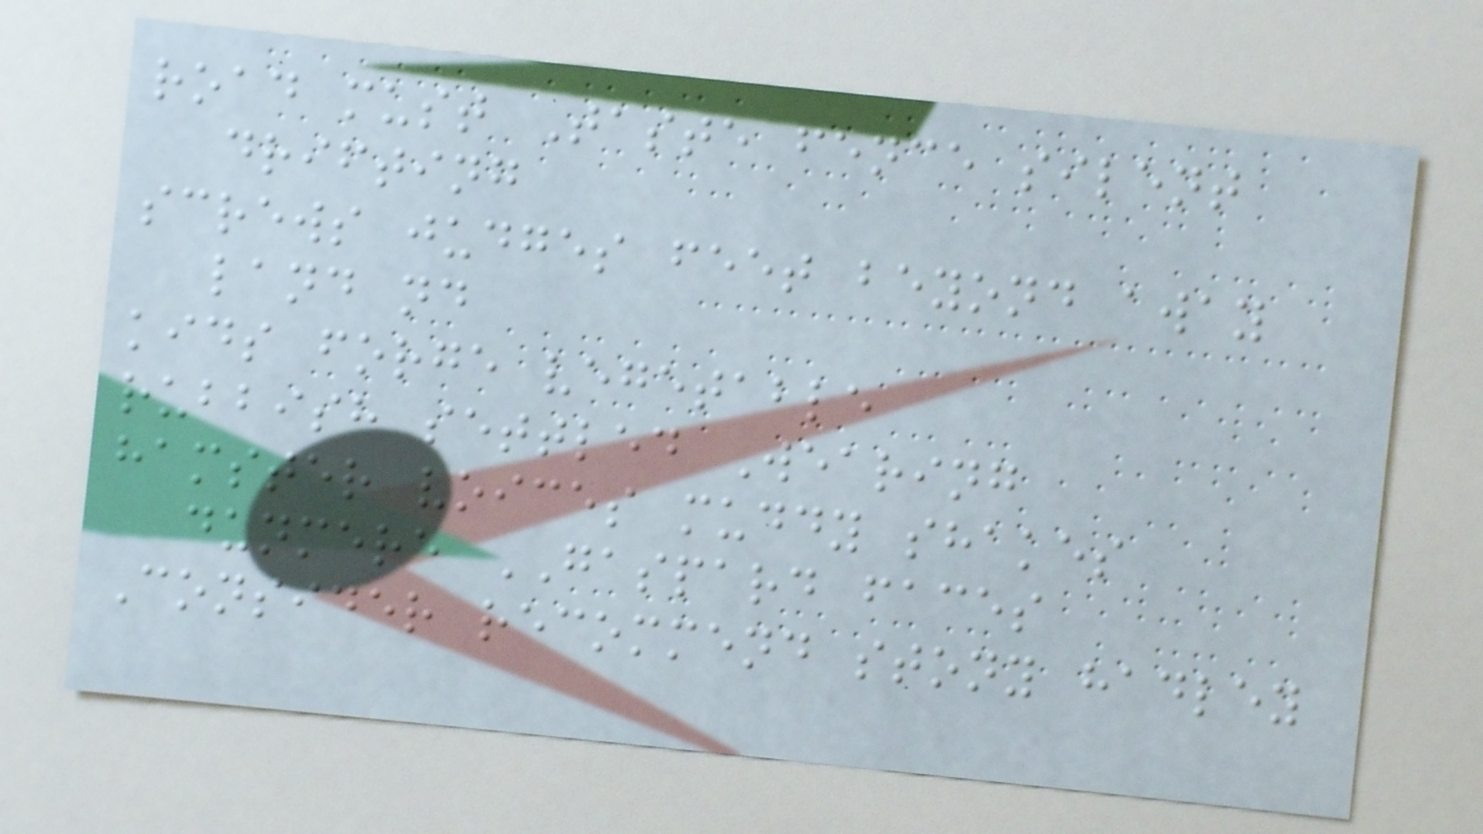road must Taste fence silent
drifting
screws judges feet beyond away
land nd
kids forge vegetable
rubbish settled Wearing
hamster voices muddy shakes
dunmere GASPARD faces
Consider recommend stony hadley
